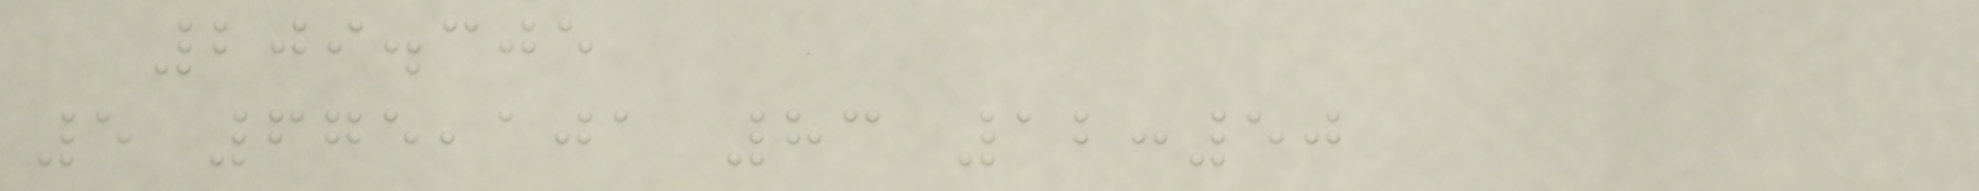209.305
5 675,101 83 12:50
